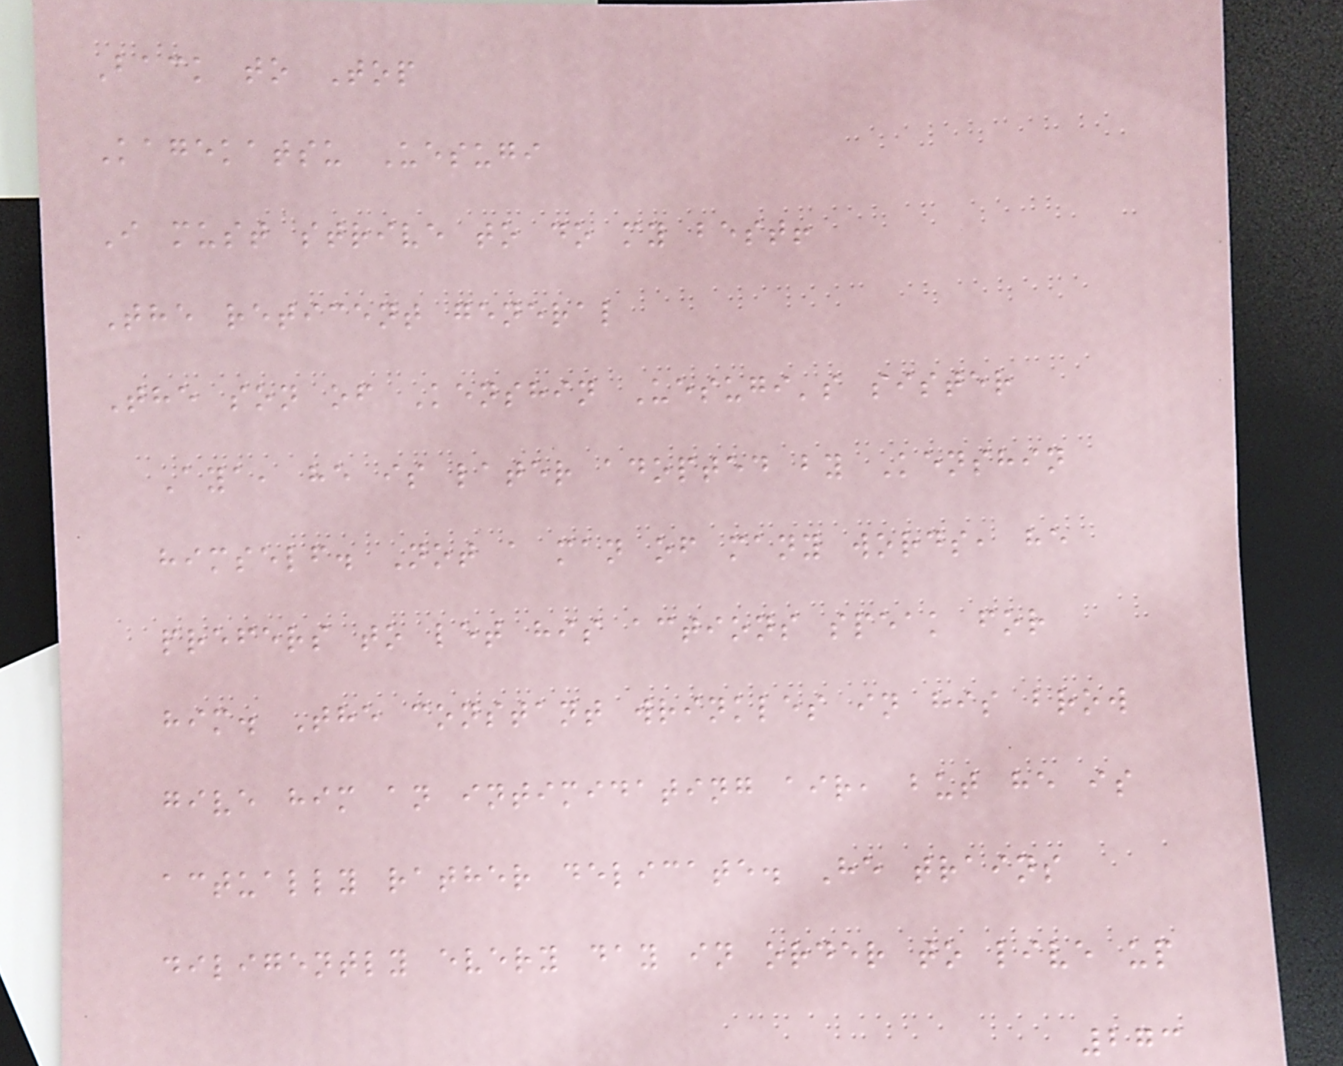Back to Top
Kagekatsu Uesugi
I must strive to do my best!
The reticent general
The son of Kenshin Uesugi's sister
Aya, he is later adopted by Kenshin
himself. Not a man of many words, he
prefers to let his actions speak for
him. The constant wrinkles in his brow
give him an intimidating air, but he is
actually rather delicate. He trains
diligently every day in order to live up
273
